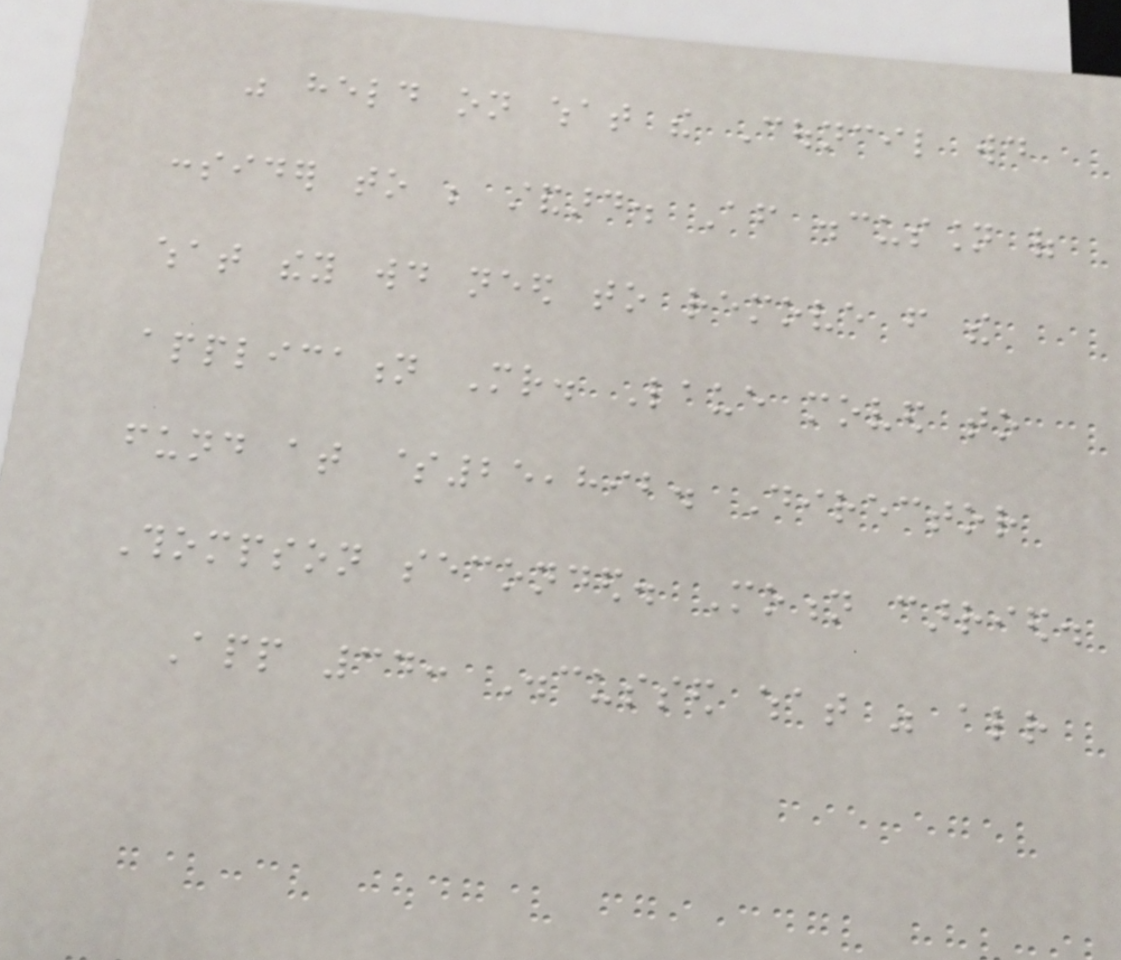was held on what the Council would
consider to be standard. After discussion of
what they would need to remove from the
application Mr. Laue moved to
fund at $25,892. Director
Thompson seconded. Motion carried.
App 34: Discussed what was already
